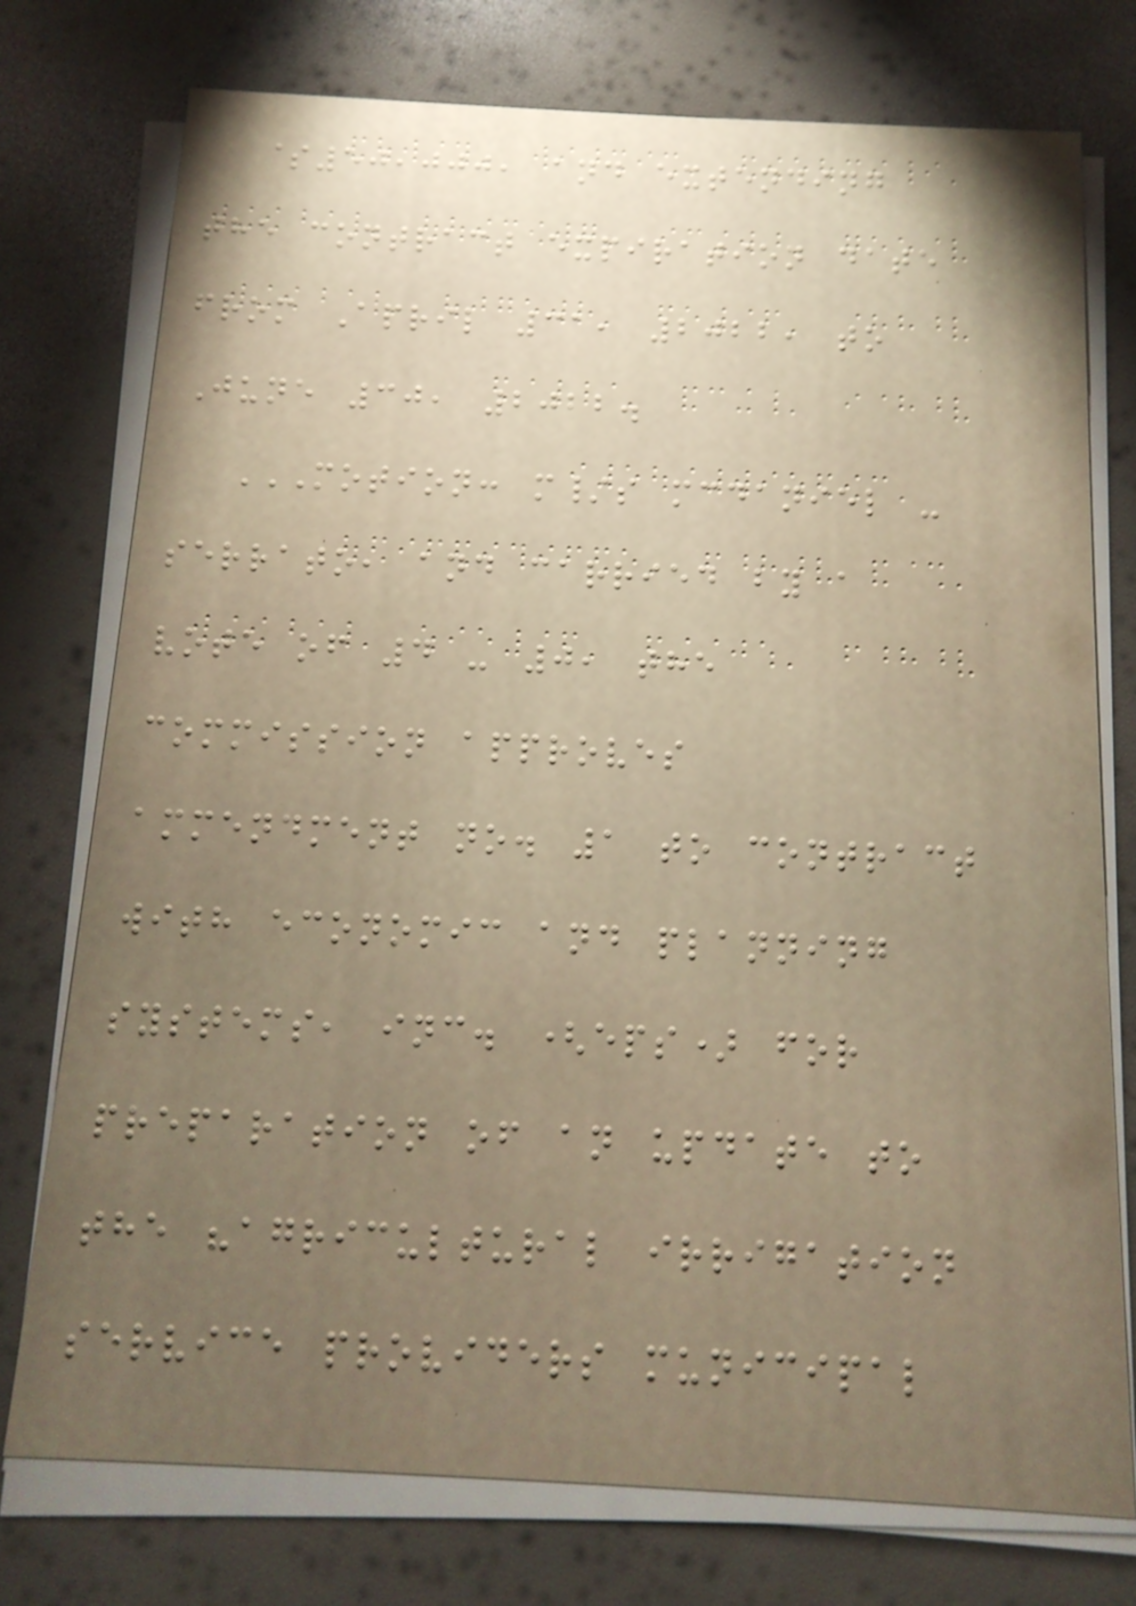$50,000, and extending
the contract expiration date
from April 31, 2022, to
June 30, 2022.
MOTION: M/S MCDANIEL -
SERRATO, AND CARRIED BY A
VOTE OF 4 - 0, THE
COMMISSION APPROVES
AMMENDMENT NO. 1 TO CONTRACT
WITH ECONOMIC AND PLANNING
SYSTEMS, INC. (EPS) FOR
PREPARATION OF AN UPDATE TO
THE "AGRICULTURAL IRRIGATION
SERVICE PROVIDERS MUNICIPAL
